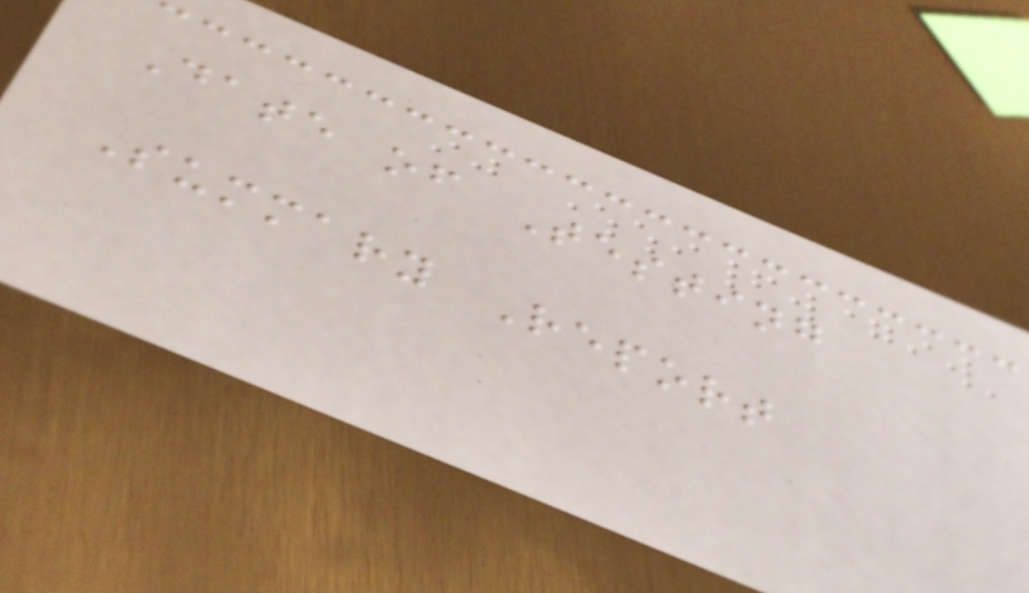Date of Testing
Summary Report
